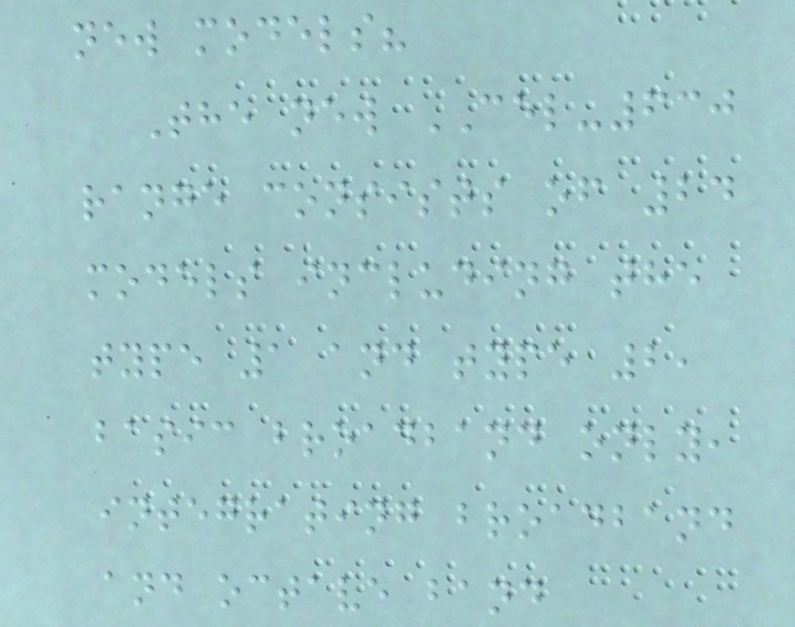new models?
The new CEL-630
range consists of 24
models including the
type 1 and type 2,
basic broadband only,
integrating broadband
and octave band
